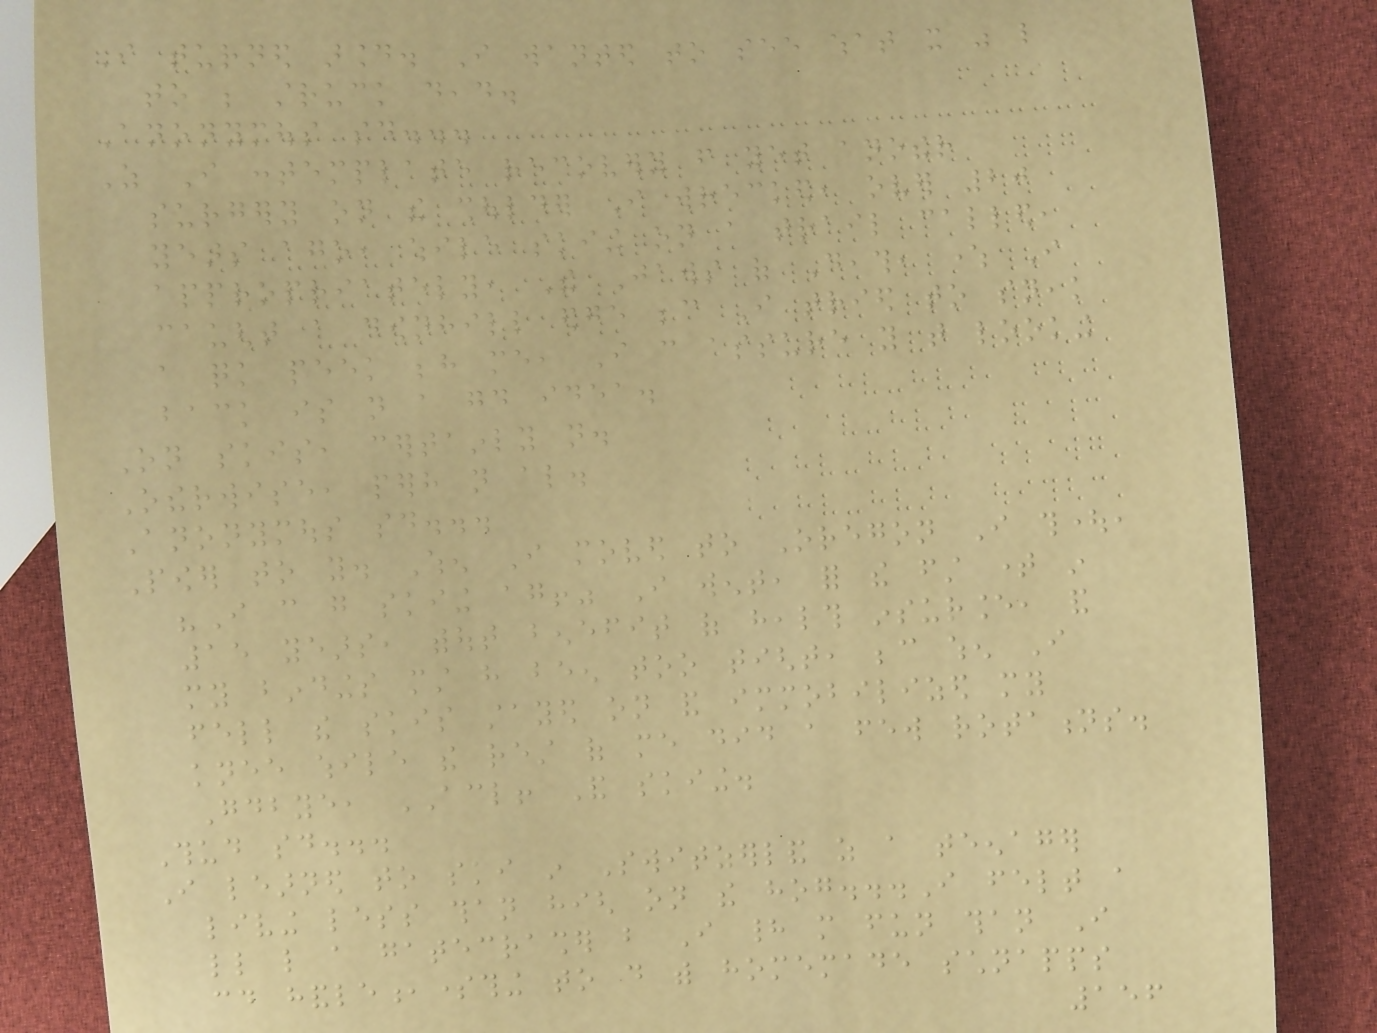I turned around. I wanted to see what it was like
to be struck dead.
Anonymous said...
As I contemplate recovery from yet another
surgery on the shoulder I wrecked, over 20
years ago, while skiing on a trail called,
appropriately, The Jaws of Death, where I
caught a downhill edge because I tried to sneak
a quick peek behind me, I can assure you that looking
back is not a good idea.
On skis, certainly not.
Otherwise, perhaps not also.
Anonymous said...
Power to you. When I moved to Oregon I thought,
"I can go skiing again!" I went, for the first time in
15 years, without benefit of health insurance, and
my bindings must have been too tight, because when I
fell the skis stayed on and immobilized my
knee while the rest of me did a few rotations.
Goodbye, ACL! And skiing.
Thud said...
I learned to ski in Switzerland as a teenager
living less than high on the hog...I felt a
little like a gatecrasher but I had more fun than I
could handle,something to do with homemade schnapps
156
